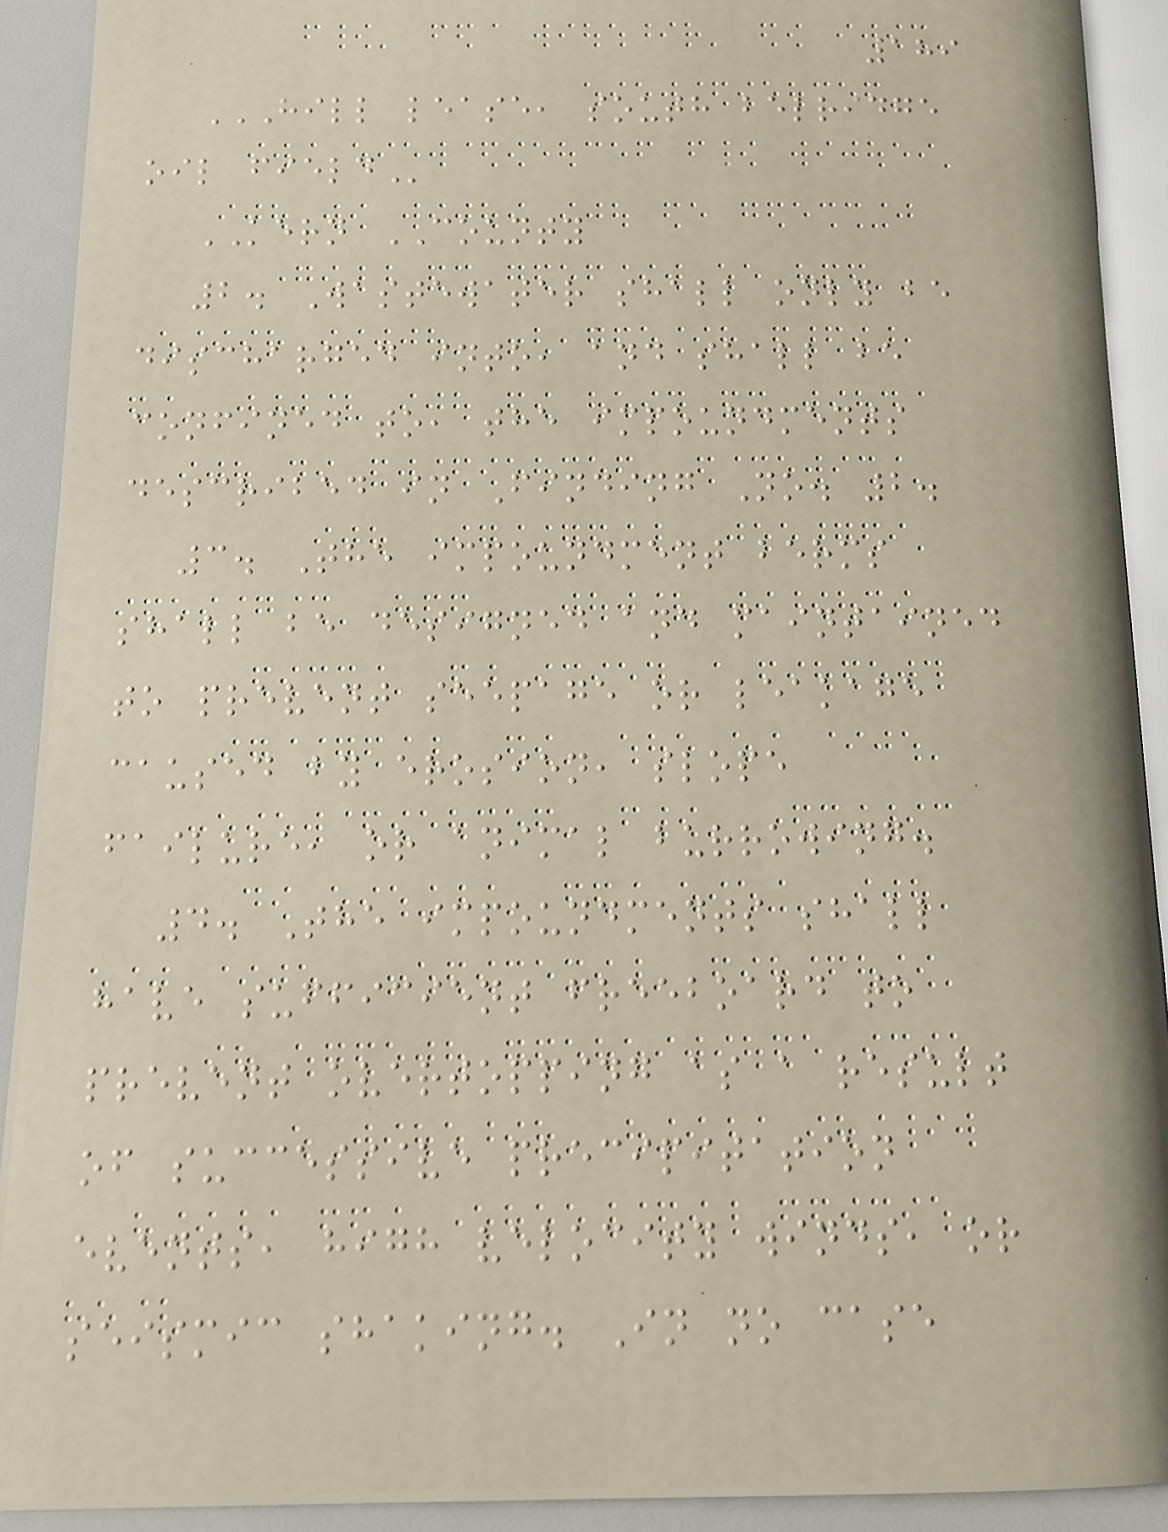189
HILL LEASE, SOUTH BELRIDGE
OIL FIELD
KERN COUNTY
2. Wastewater shall only be
discharged into, and shall be
confined to, the impoundments
described in Finding No. 2.
3. The impoundment berms
shall be designed and maintained
to prevent seepage or leakage
caused by erosion, slope
failure, or animal burrowing.
4. The impoundments shall
have sufficient freeboard to
prevent overtopping as a result
of successive precipitation
events, high velocity winds, or
seismic shaking. In no case
